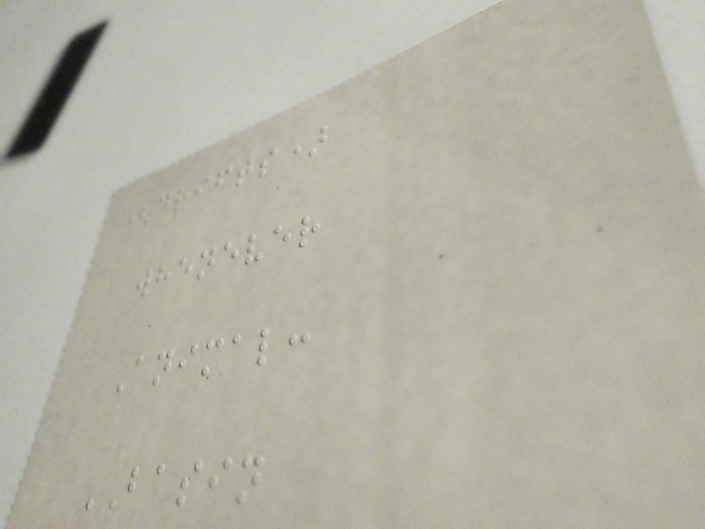(drifts)
whenever
Animal:
BASIN
